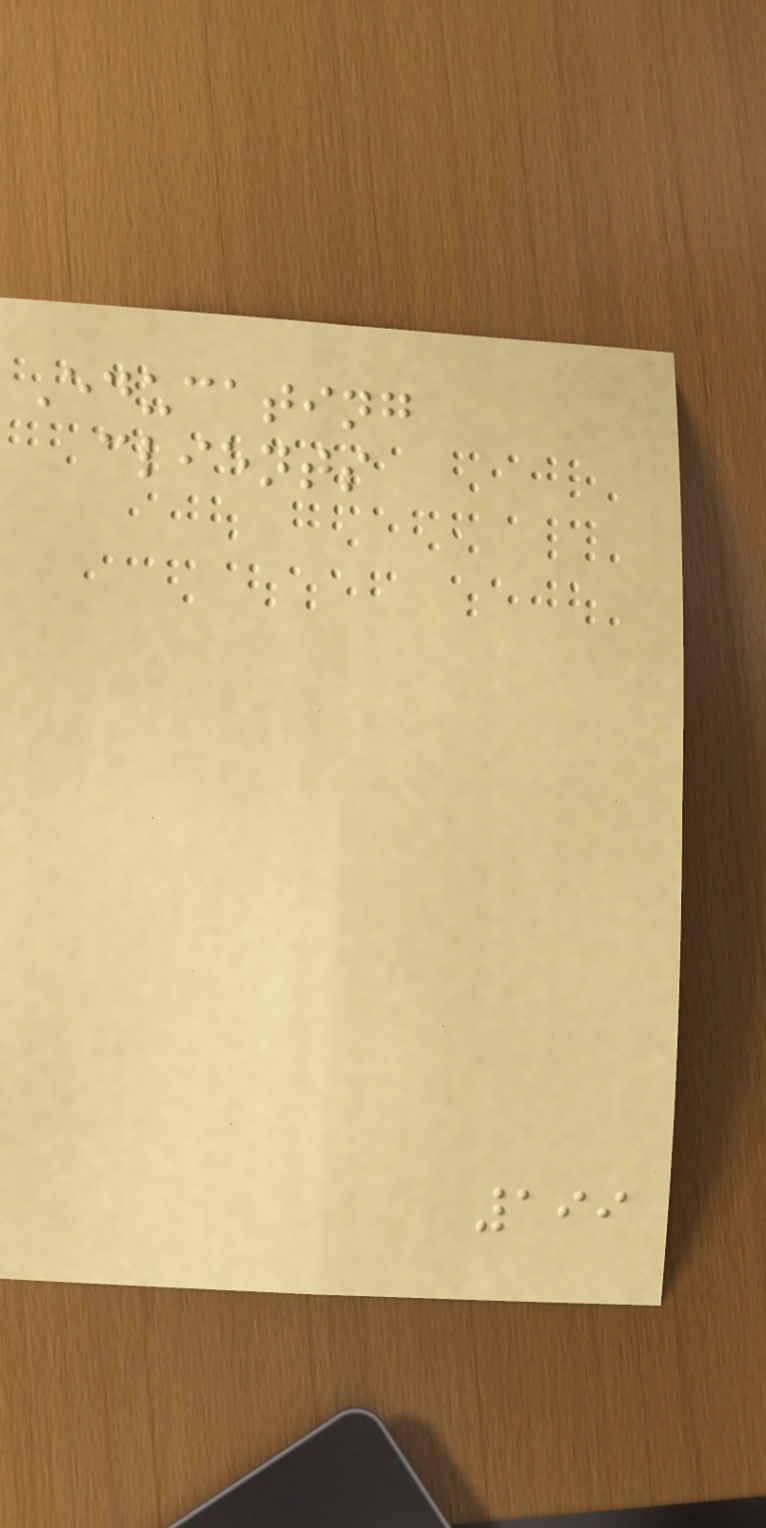Educating
clients
199
